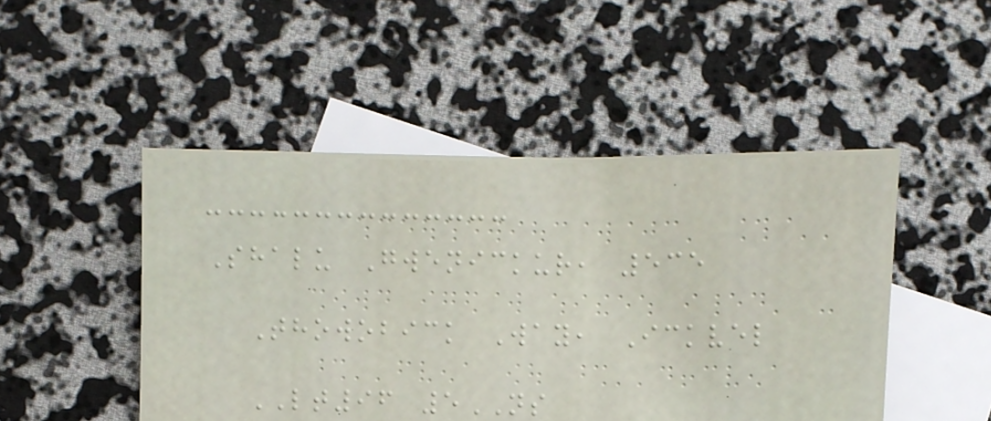Shalu Gwenickur, 535
Thowobick Way, Ickvel
LT96 5NS
